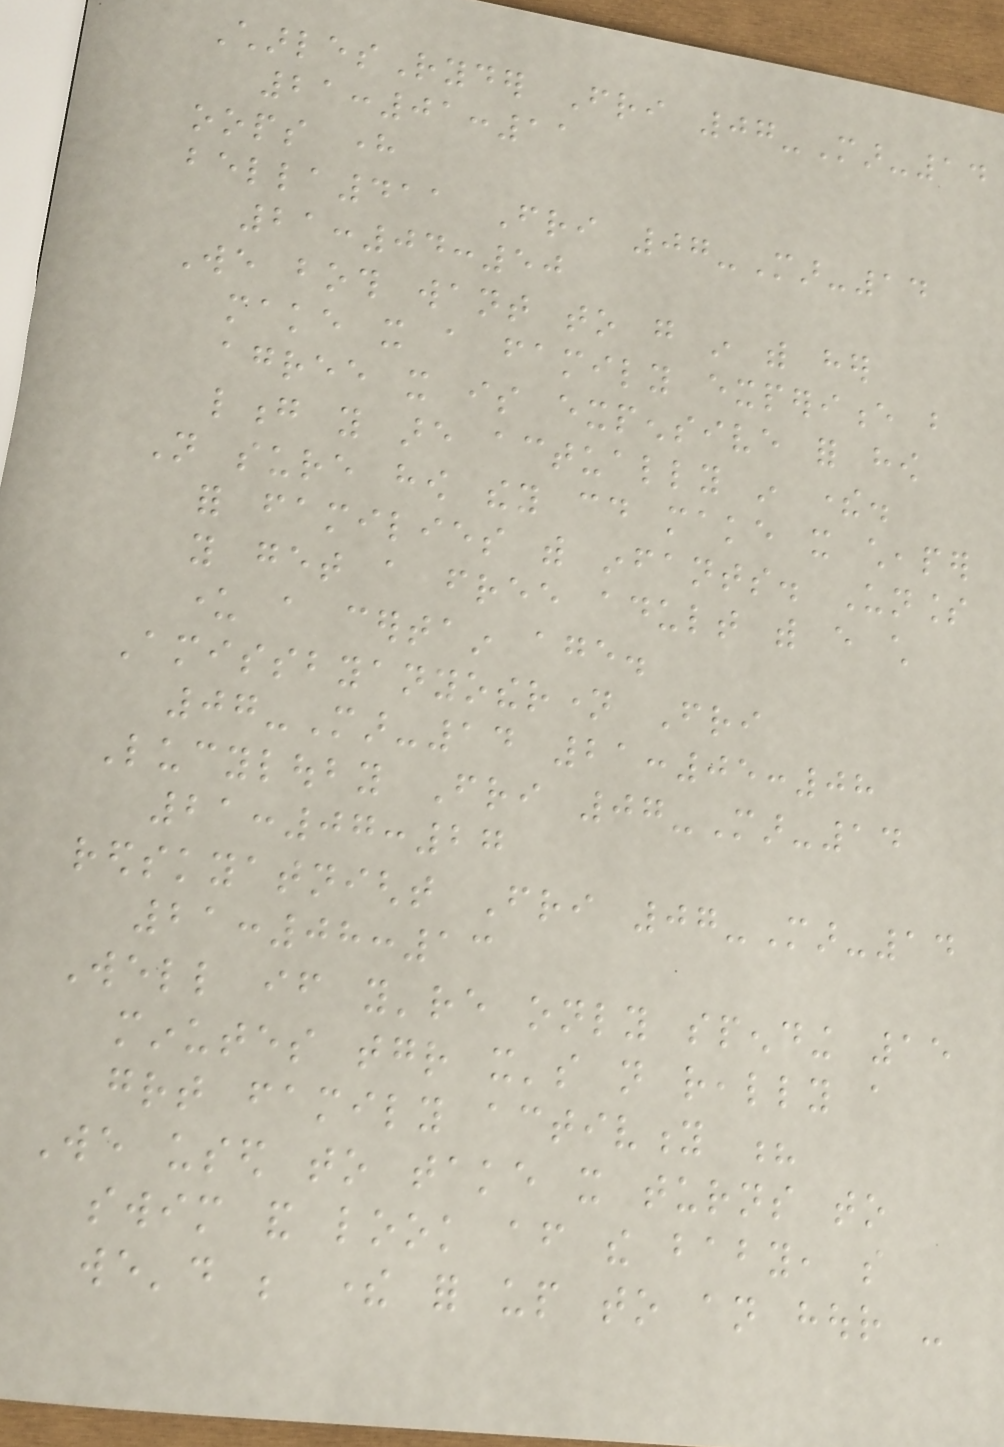CharlesRyder Fri 07-Mar-14
21:01:11
oops here
bella411 Fri 07-Mar-14
21:04:50
We both want to go in with her
make it a family experience but
agree it is expensive for how
long you are actually in there.
Not sure how they could make it cheaper
for families with infants. Unless
you get a free adult with every child
under a certain age.
Amissbyanyothername Fri
07-Mar-14 21:05:08
Lucylouby Fri 07-Mar-14
21:07:27
redskyatnight Fri 07-Mar-14
21:08:13
Well if you're only spending 15
minutes together it's not really a
great family activity ?
We used to take it turns to
swim and look after the baby, so
we'd be there for up to an hour -
